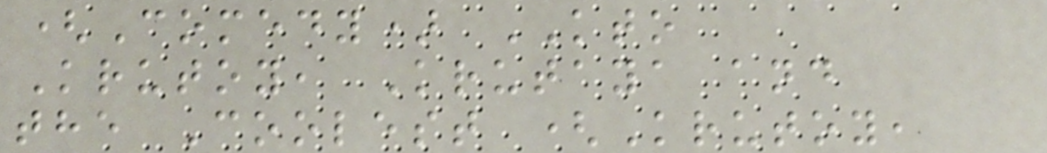(Comedy) KTO
Krutoy, Krutaya and
the Coolest (Krutoy,
